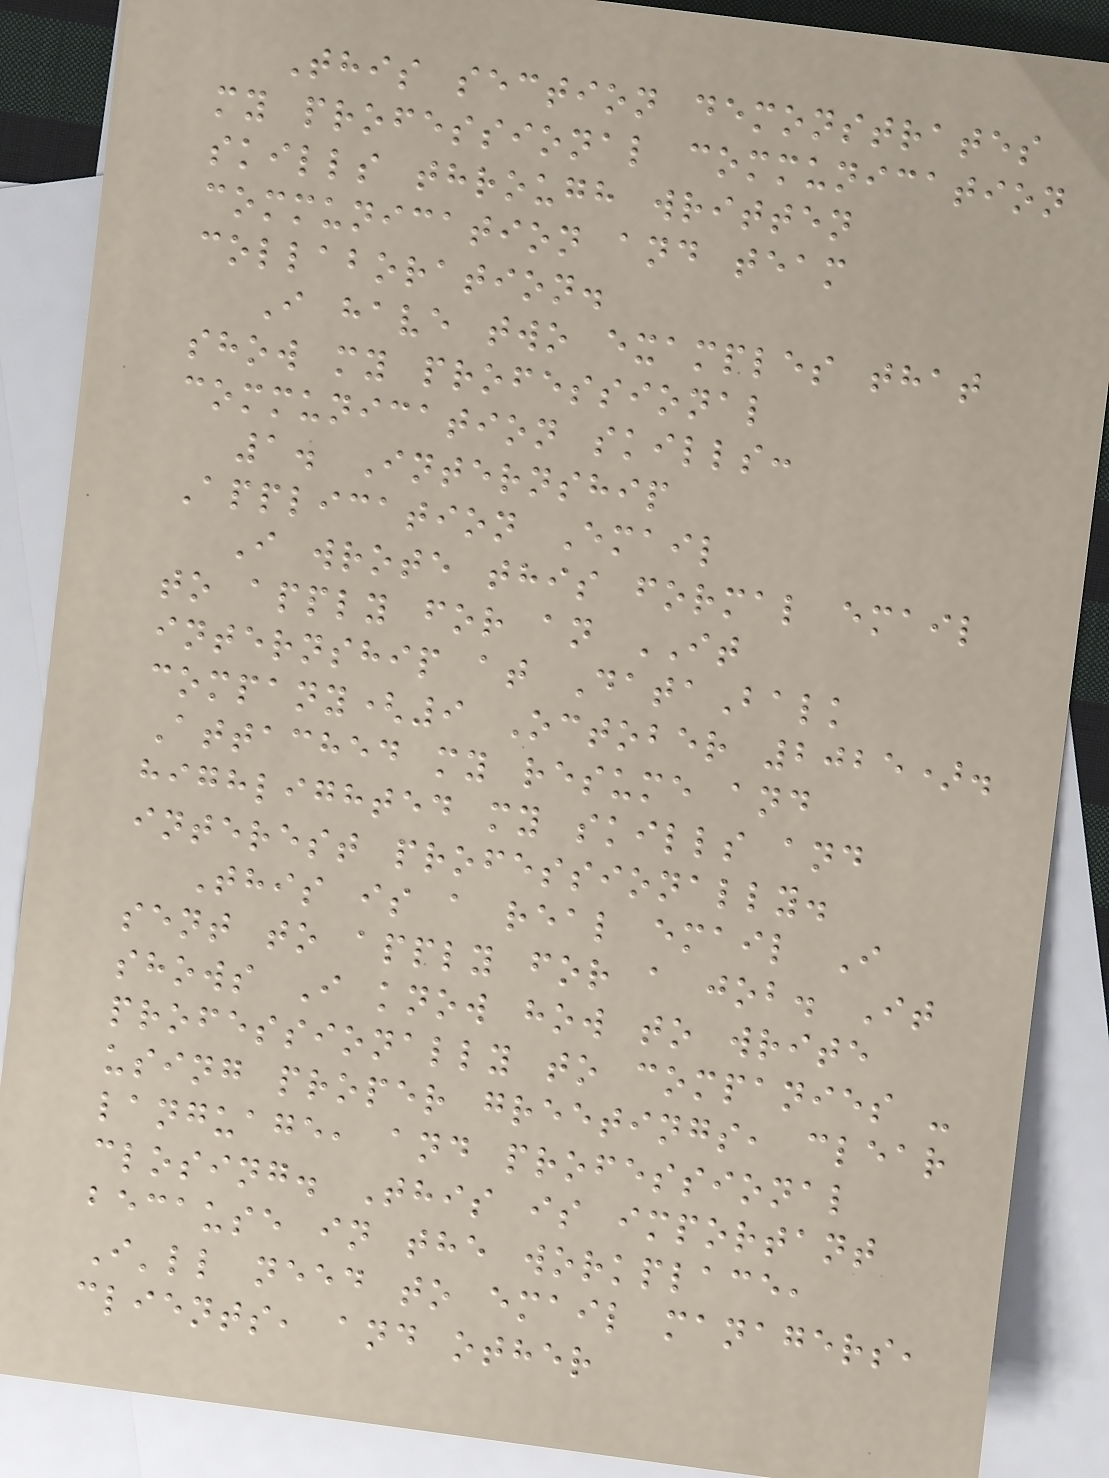This section demonstrates
my professional communication
skills through written
communication and team
collaboration.
I have two examples that
show my professional
communication skills:
1. Internship
Application Email
I wrote this formal email
to apply for an IT
internship at DataBalk
company(9 October 2025).
Attached my resume and
highlighted my skills and
interest professionally.
This is a real email I
sent to apply for a job. It
shows I know how to write
professionally to companies -
using proper greetings, clear
language, and professional
closing. This is important
because in the workplace,
I'll need to email managers,
clients, and other
